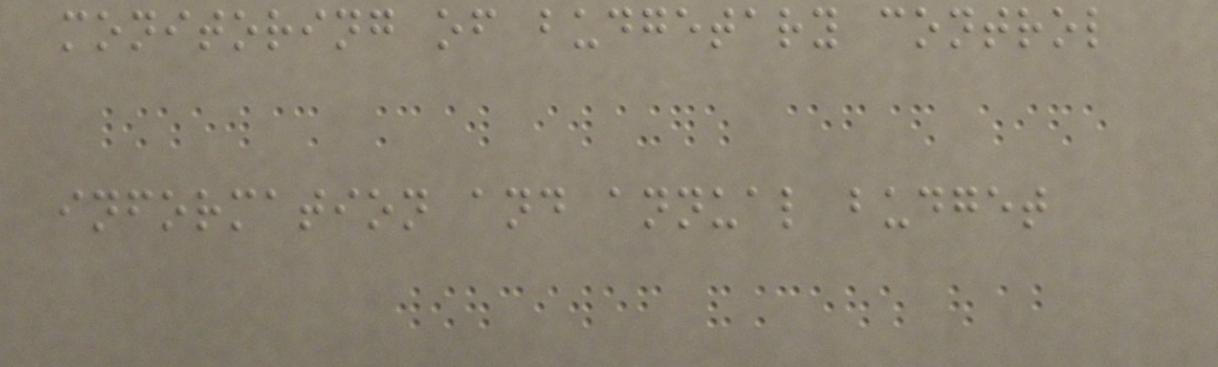monitoring of budgetary control
information and annual budget
